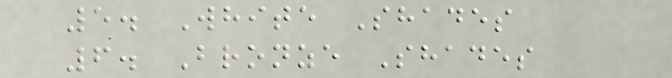5. White Shades
6. Bronze Shades
